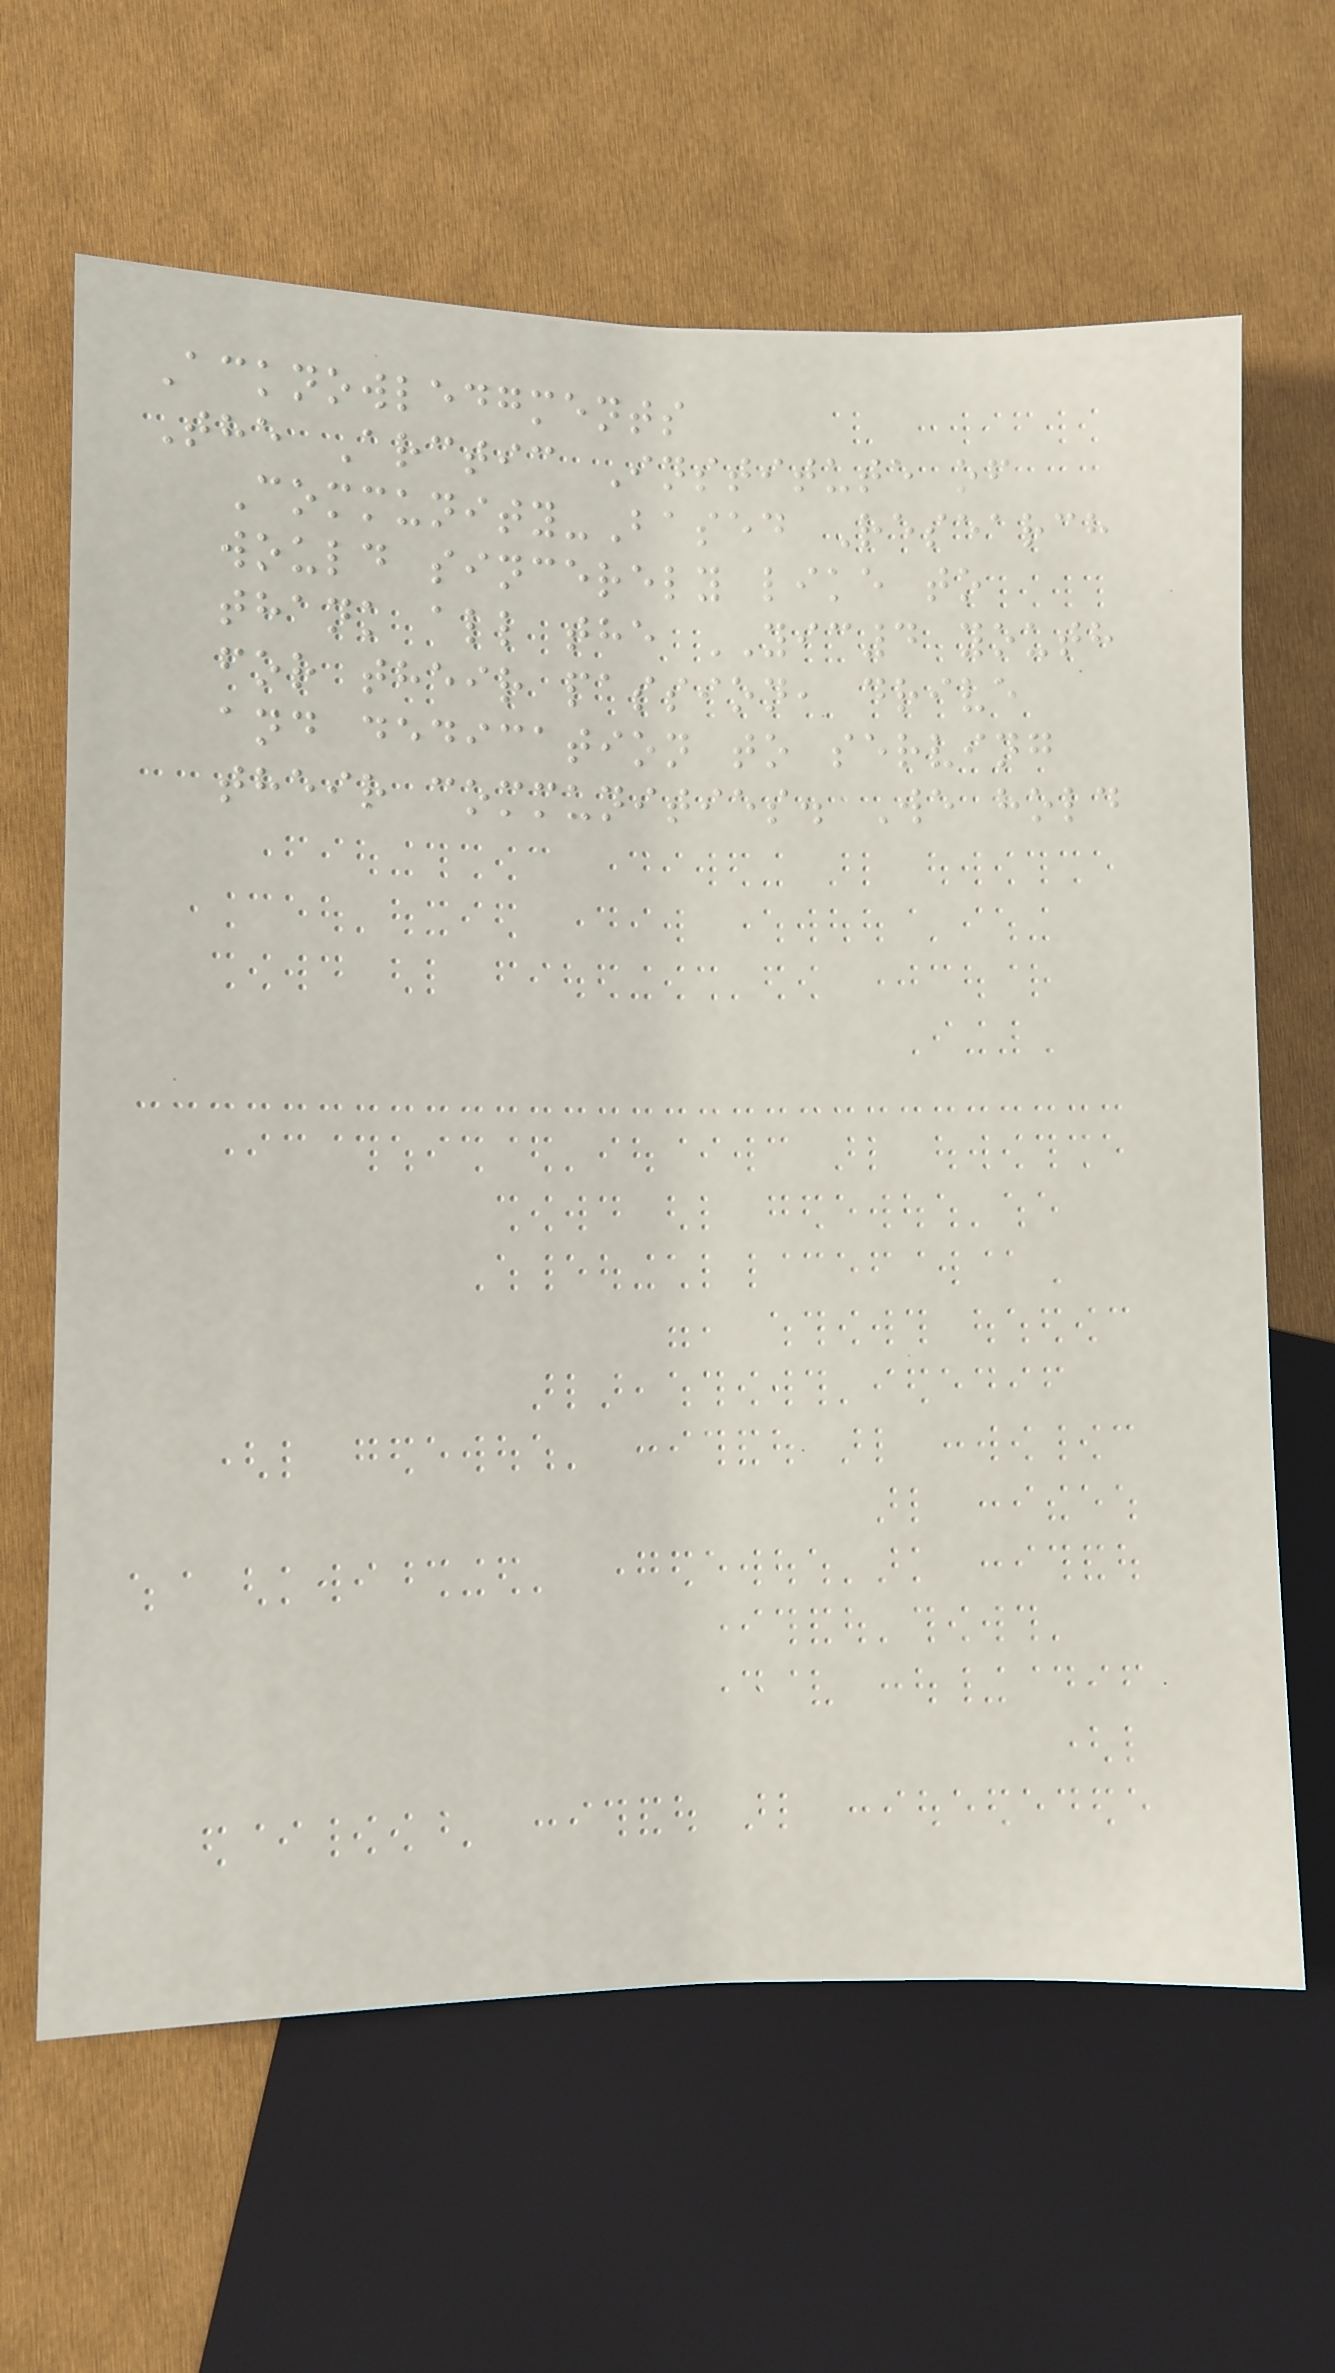Acknowledgments
The Arctic Institute of
Community-Based Research
would sincerely like to
thank all the YIC4 youth
for their passion, drive
and dedication to serving
their communities. We hold
